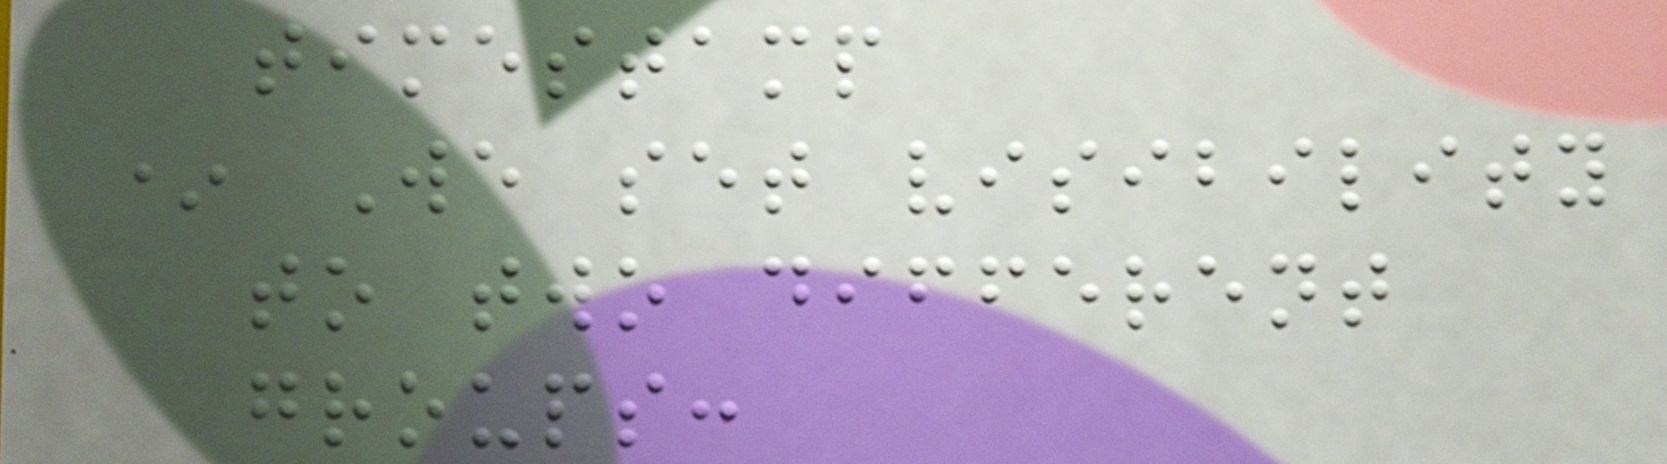timestamp
* We set visibility
to two different
groups:
